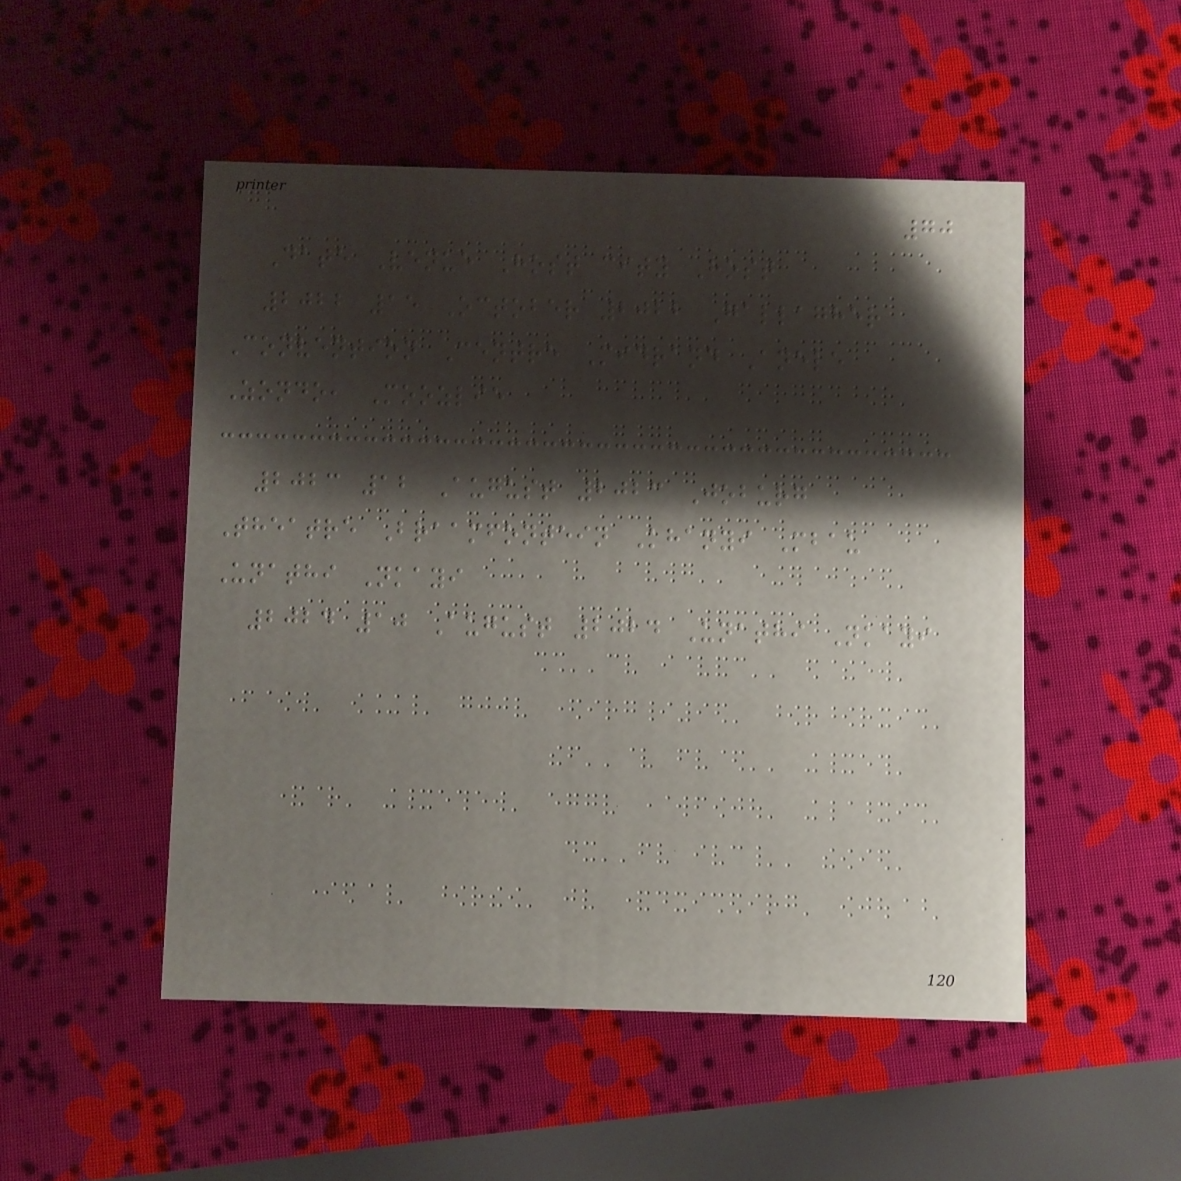70
Date Venue Host city Host
2022 15 October 2022 Gallagher
Convention Centre Midrand Anele
Zondo, Moozlie
2023 12 August 2023 Joburg
Theatre Braamfontein Khanyi Mbau
Unathi Nkayi
2024 10 August 2024 Unathi Nkayi
